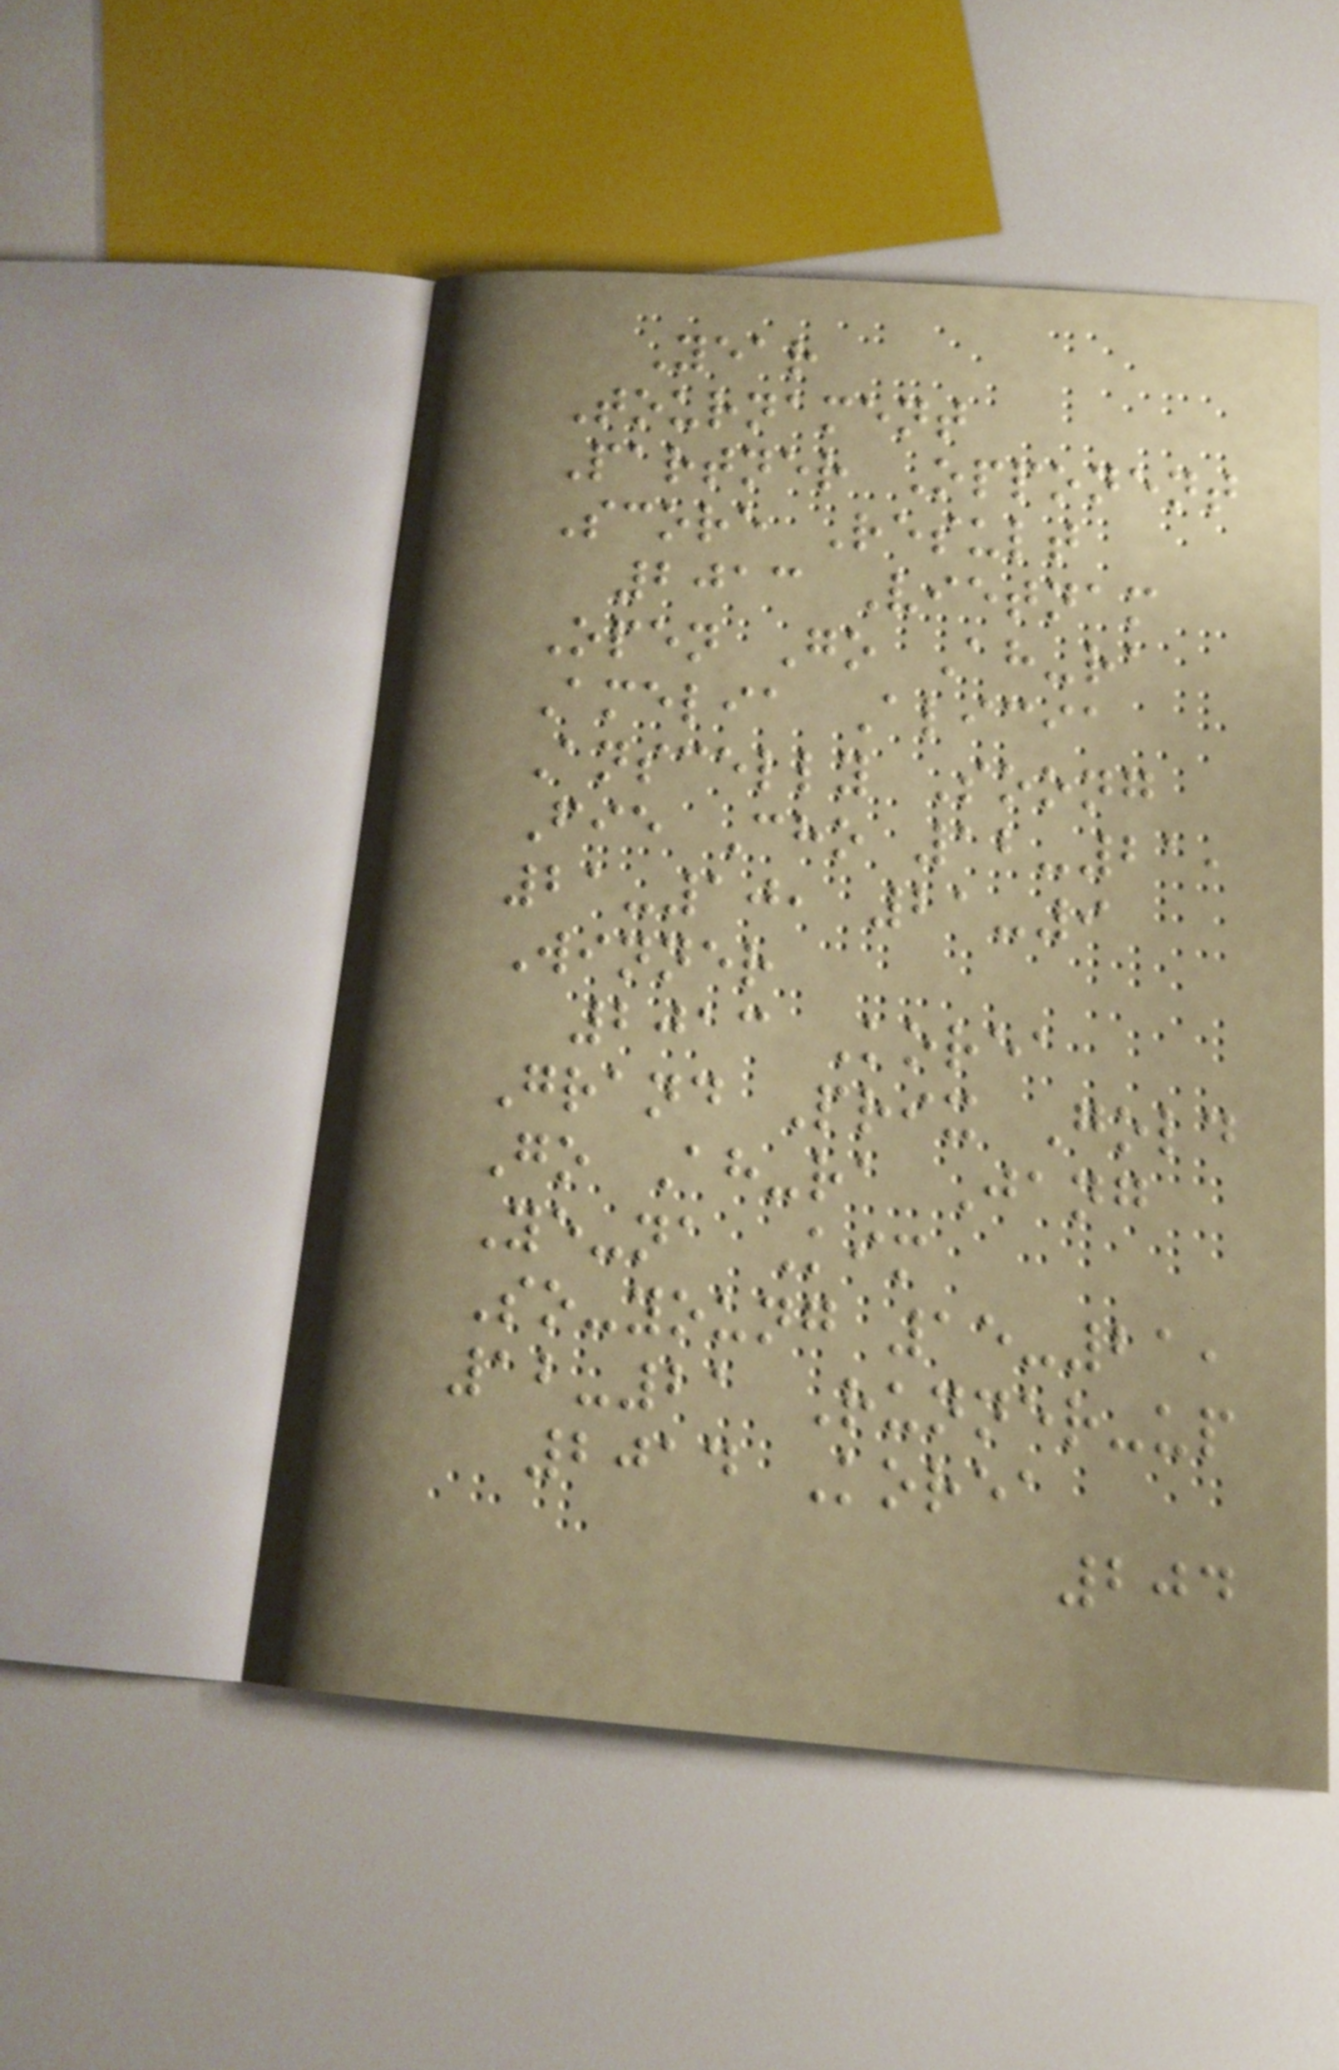Year
Tournament
Partner Opponent
Score Result
2013 Vietnam
Open Go Ah-ra
Amelia Alicia
Anscelly Soong
Fie Cho 12-21,
21-10, 21-9
Winner
2013 Korea
Grand Prix Gold
Go Ah-ra Jang
Ye-na Kim
So-young 15-21,
12-21 Runner-up
2014 Korea
204
